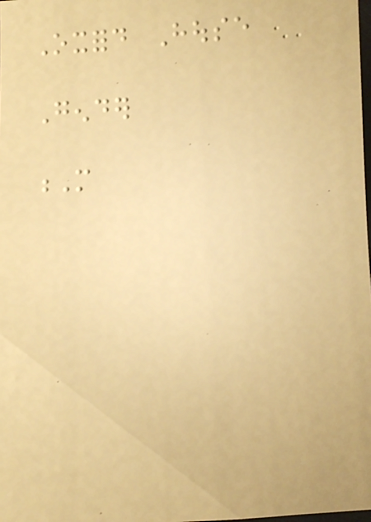Oxford House
Gender
M
